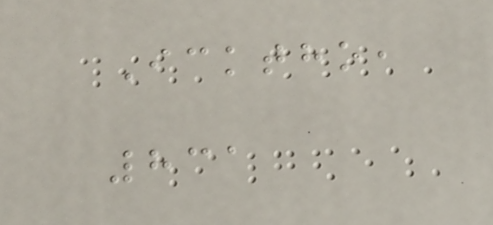Icktho,
831
